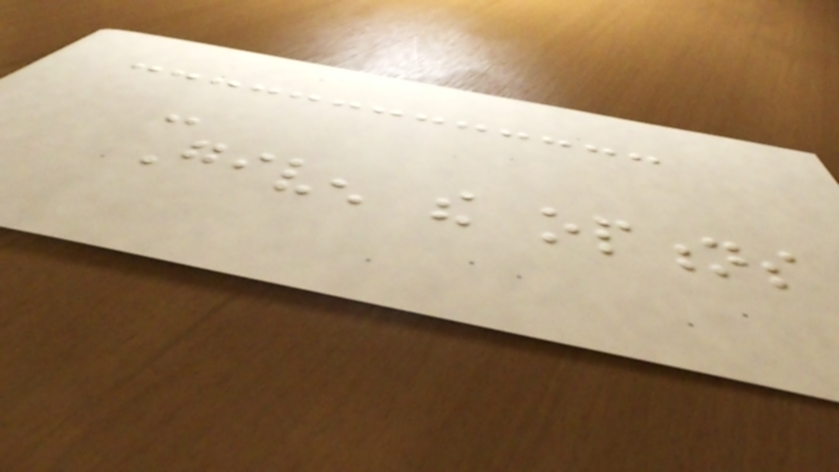-
Given the options
